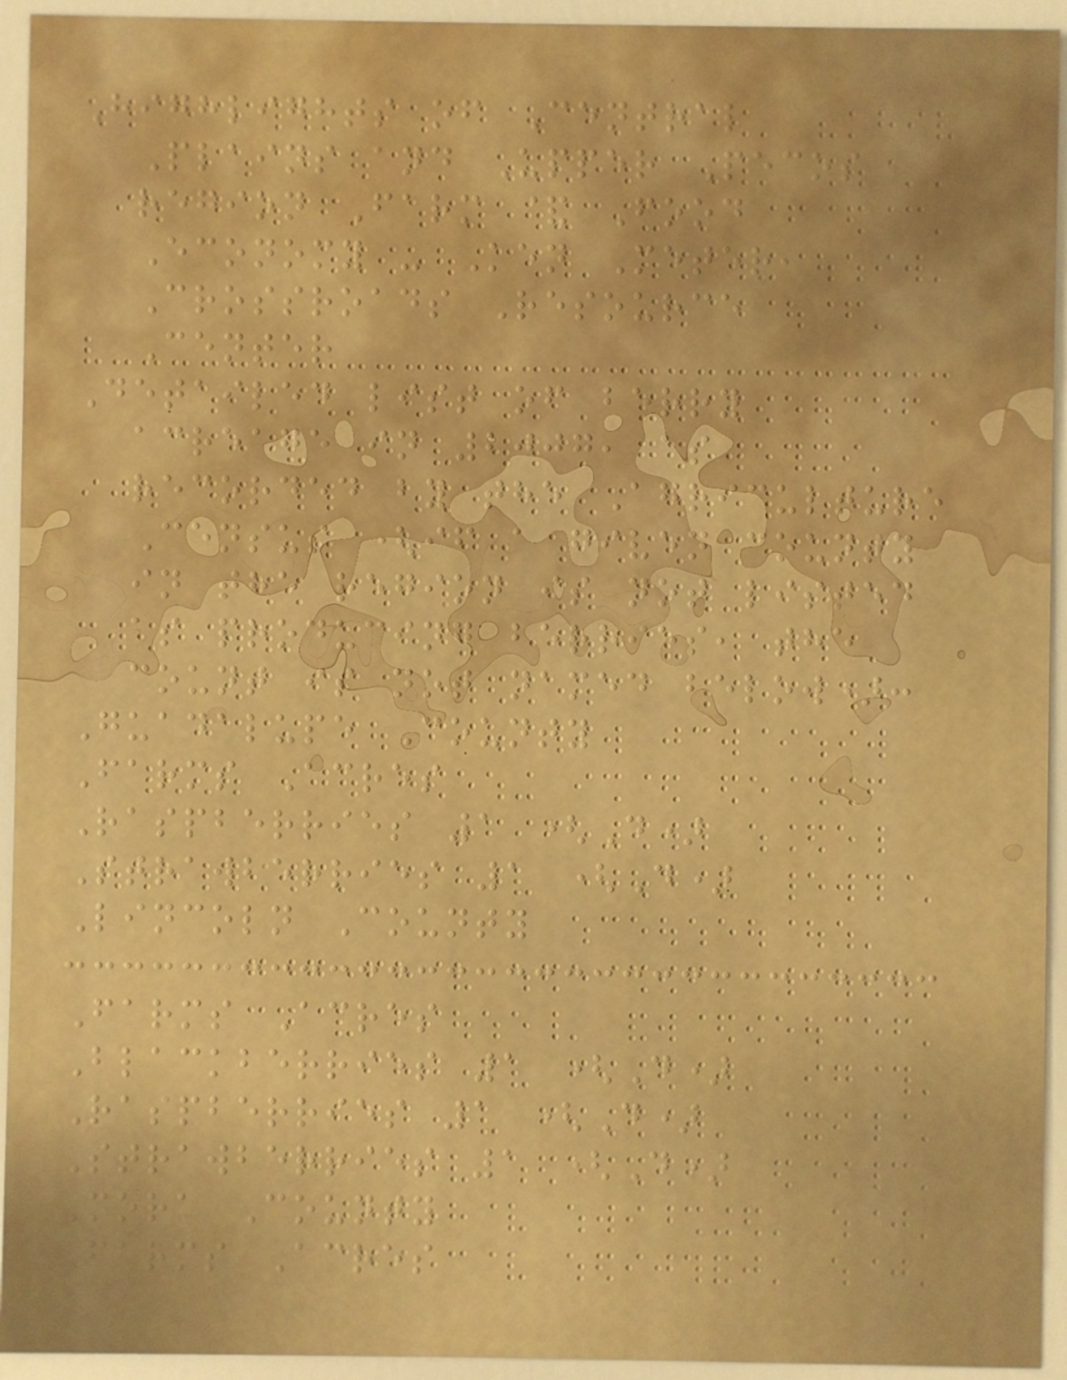Highlights of Central
Plains and Upper Pecos
region Farm & Food
Economy - Ken Meter,
Crossroads Resource
Center
Detailed list of berry
acreage in 2007, as
recorded by the Agriculture
Census (if a given county
in the region is not listed
as producing berries, the
count is not named below):
Guadalupe County
Farms Acres
Raspberries 1 (D)
Strawberries 1 (D)
Lincoln County
Farms Acres
Blackberries 1 (D)
Raspberries 1 (D)
Strawberries 1 (D)
Mora County
Farms Acres
